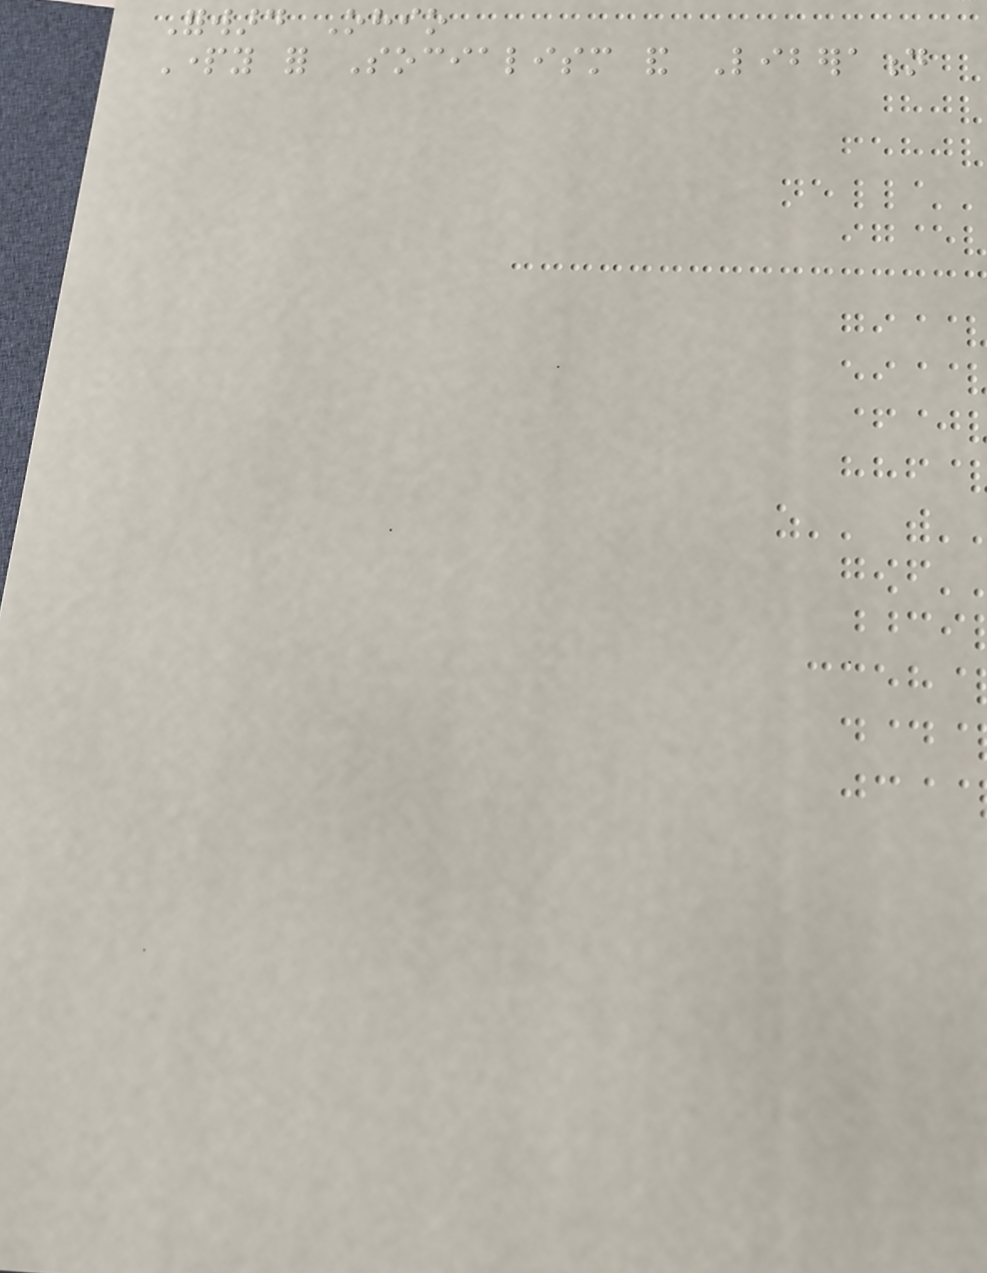Forward Ohio
Party for Socialism and Liberation
